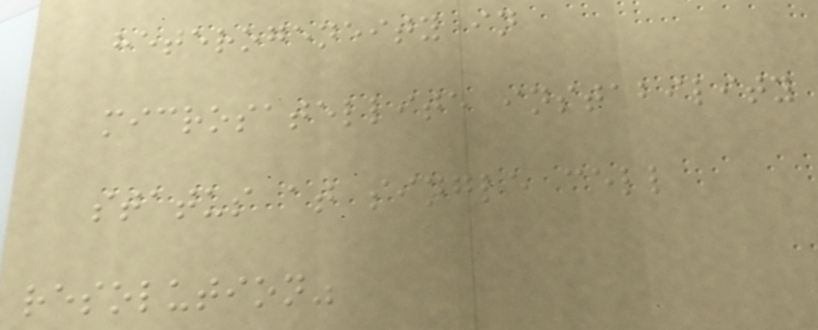heterogeneity in
microsatellite instability
status at single cell
resolution"
